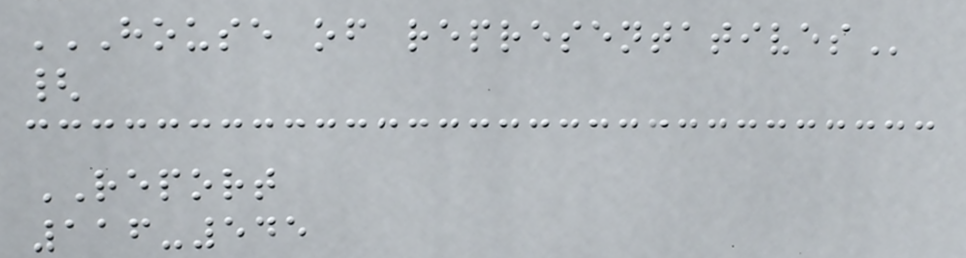HOUSE OF REPRESENTATIVES
{
REPORT
116-545
